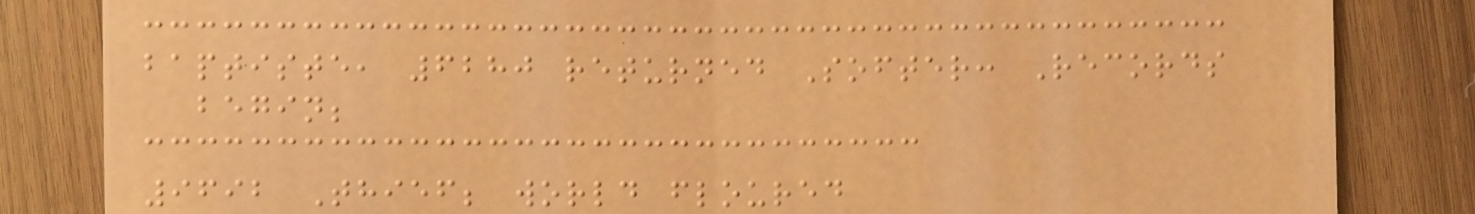baptiste, 6280 returned Softer: Records
begin;
9692 Thief; world floured
